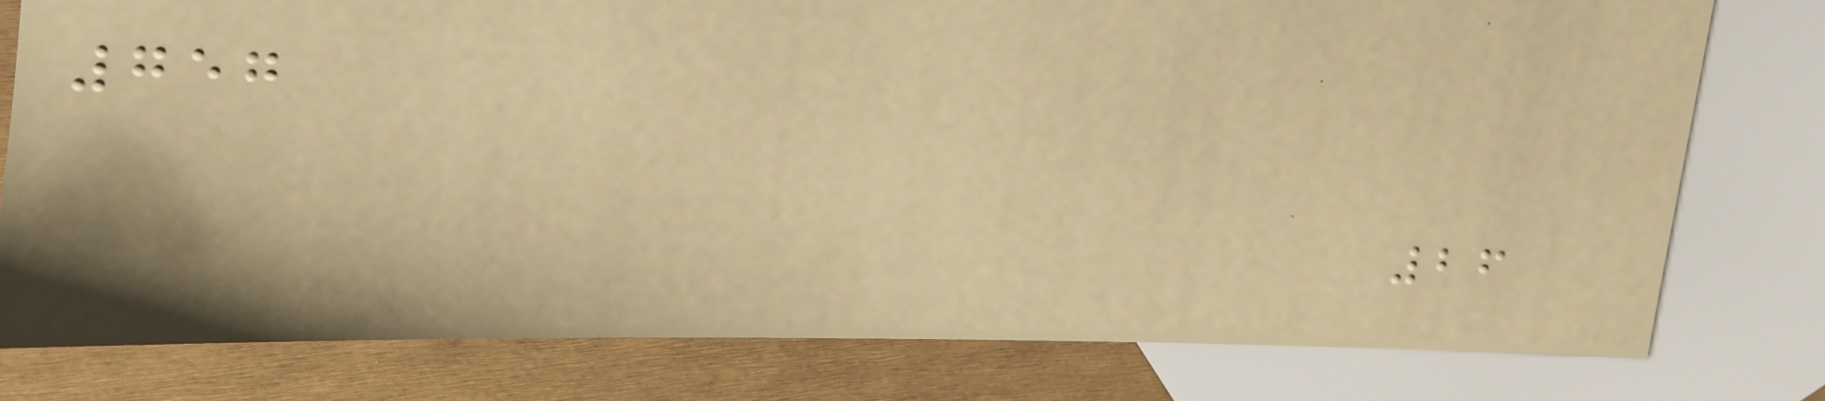757
26
